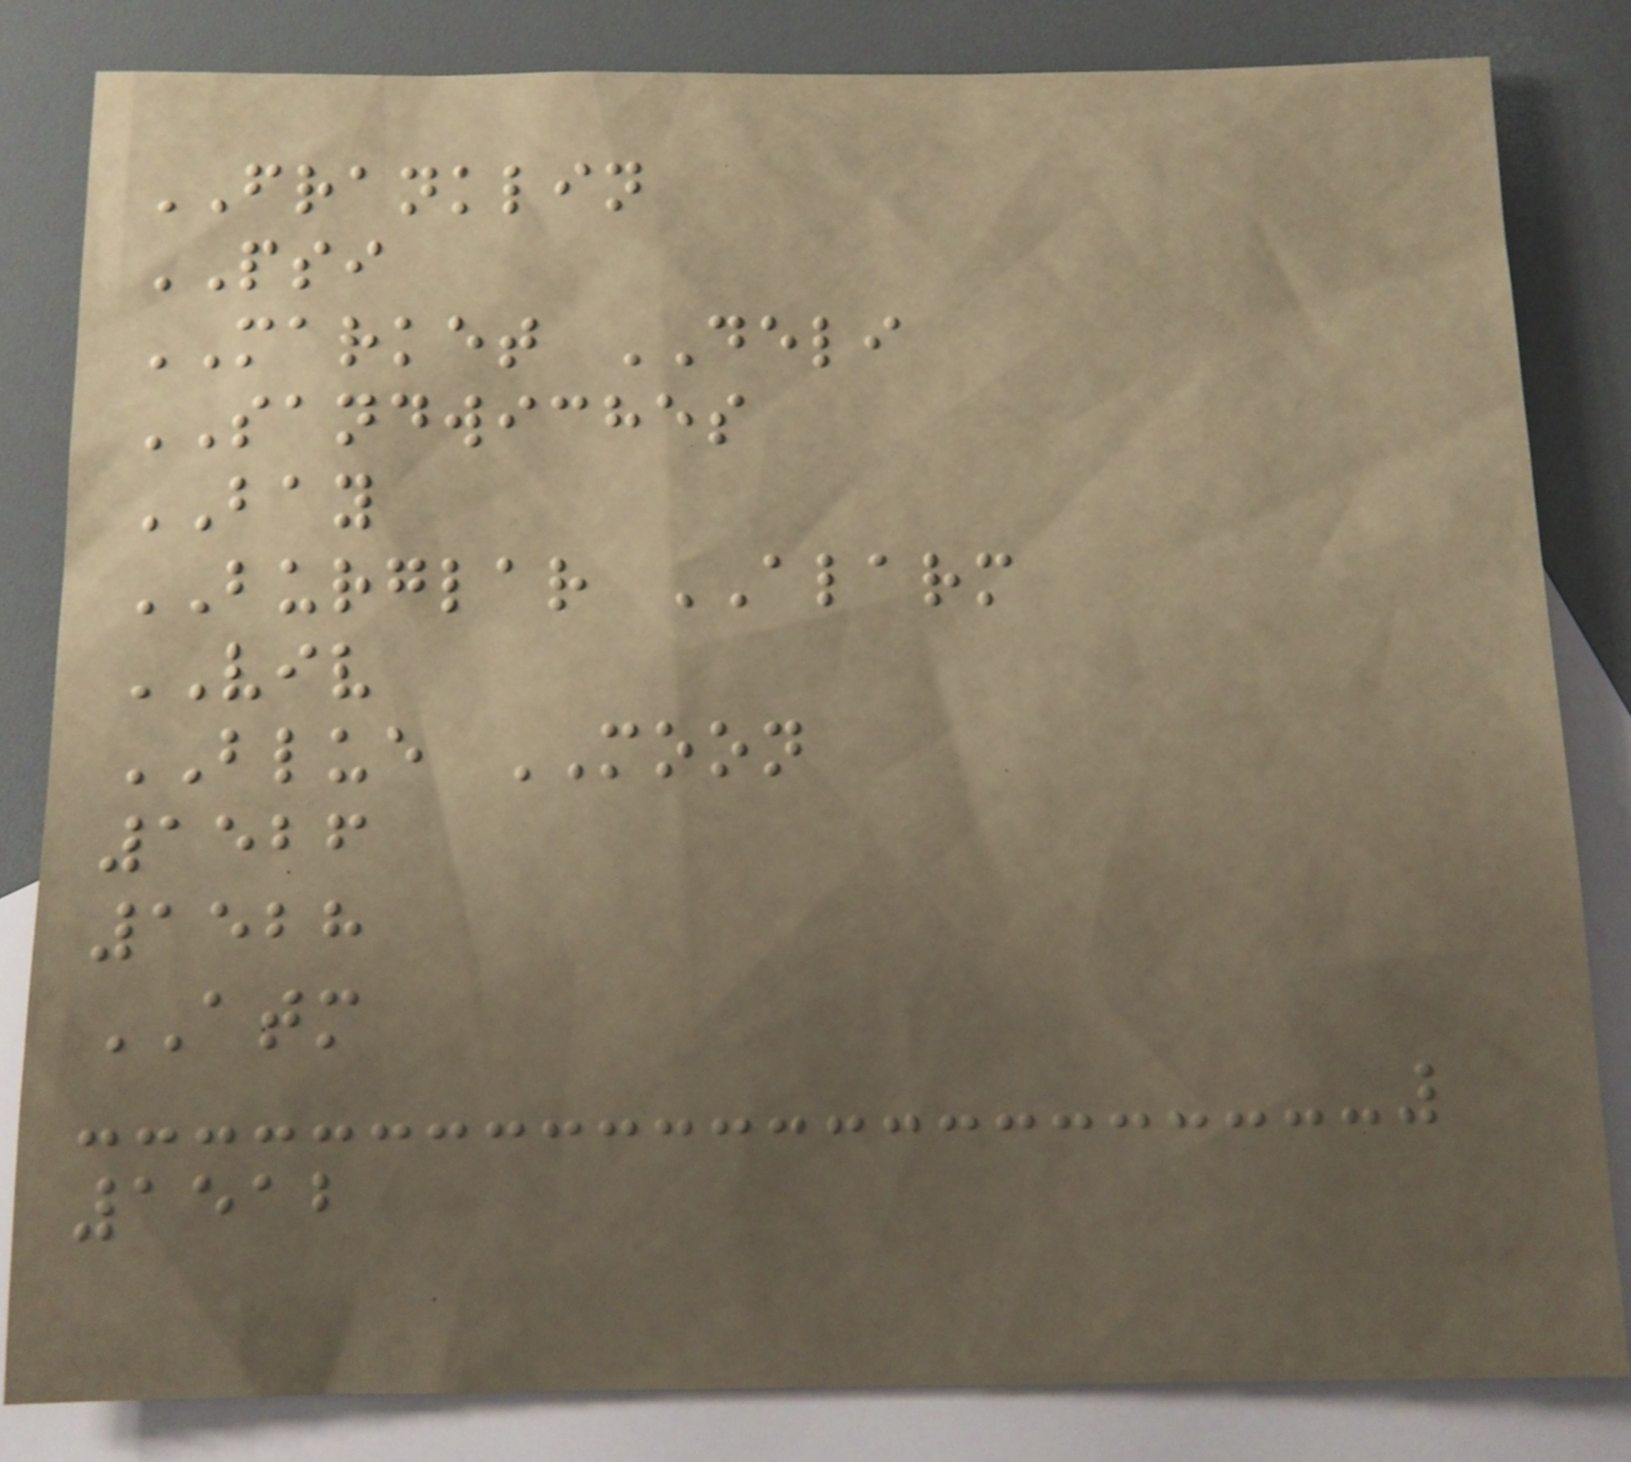FRANKLIN
PSI
MARKET DELI
SANDWICHES
BAY
BURGLAR ALARM
VIV
BLUE MOON
1526
1528
ATM
1512
